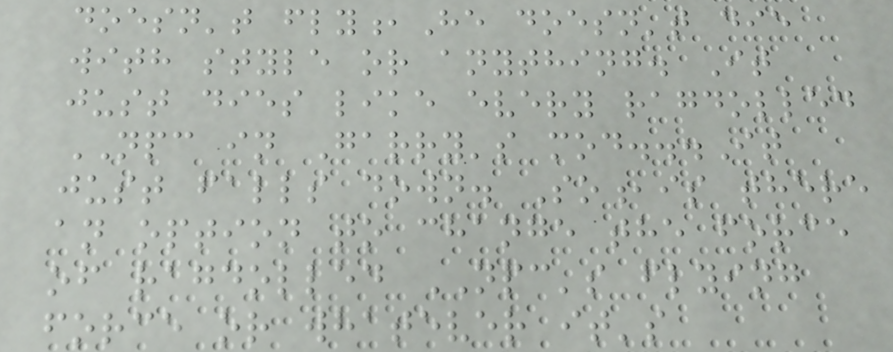doesn't fly,He doesn't die
with style or anything. It
just dies like every ragdolled
NPC in Garry's mod...It
just falls down. So,is there
an option to change the force
of ragdolled NPC's flying
force or whatever it's
